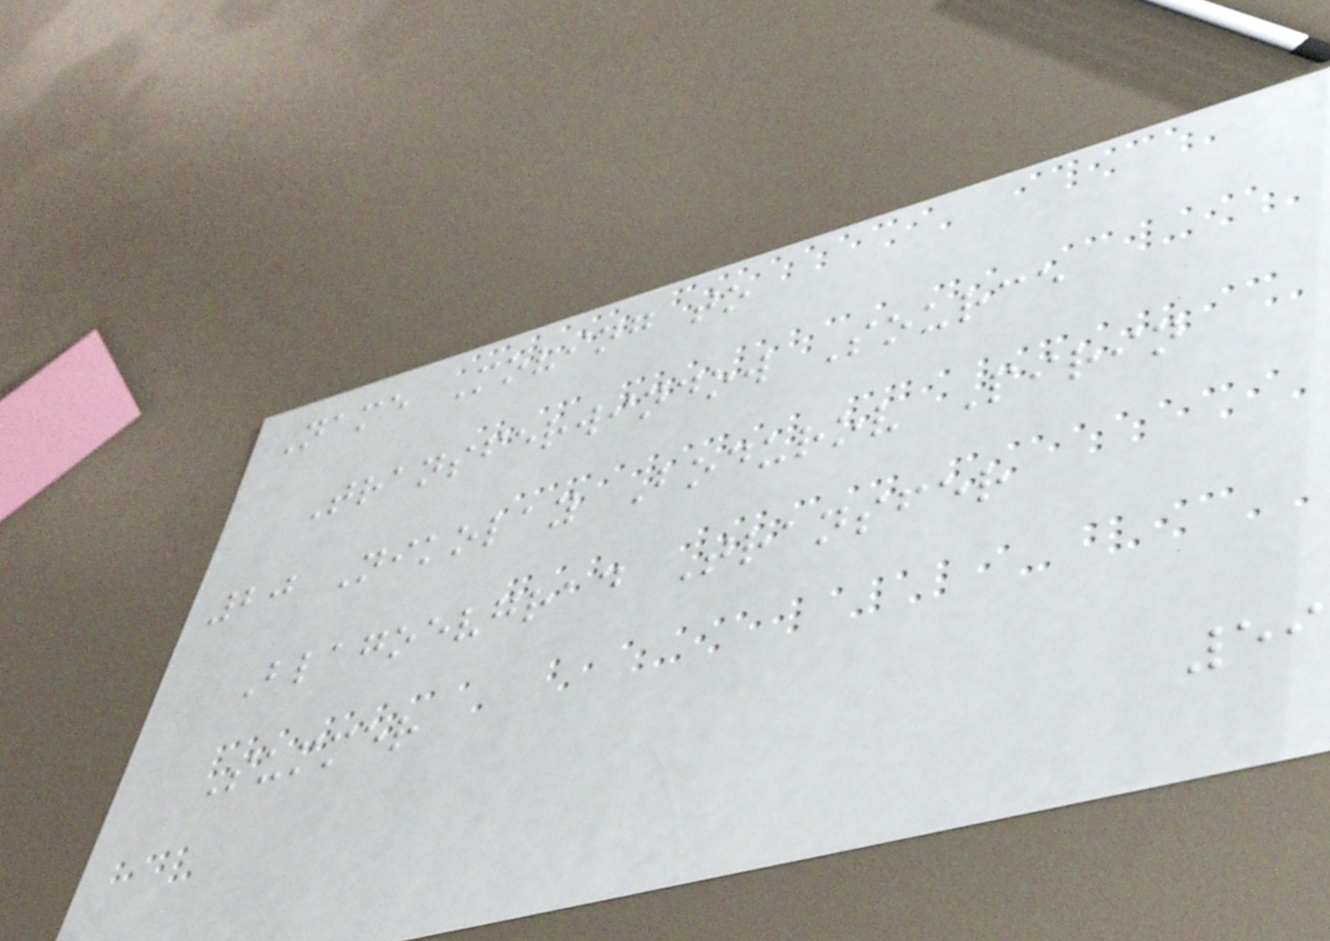Name Moving to
Transferwindow Source
20 Nikolay Bodurov Pirin
Blagoevgrad Transfer
Summer
59
